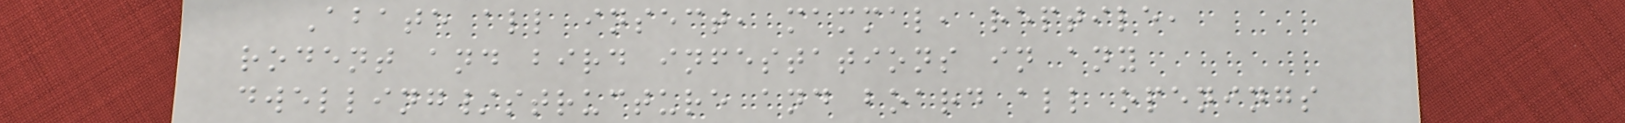Abate all insect, mammal, reptile,
rodent and bird infestations in any
dwelling/structure and board all openings
